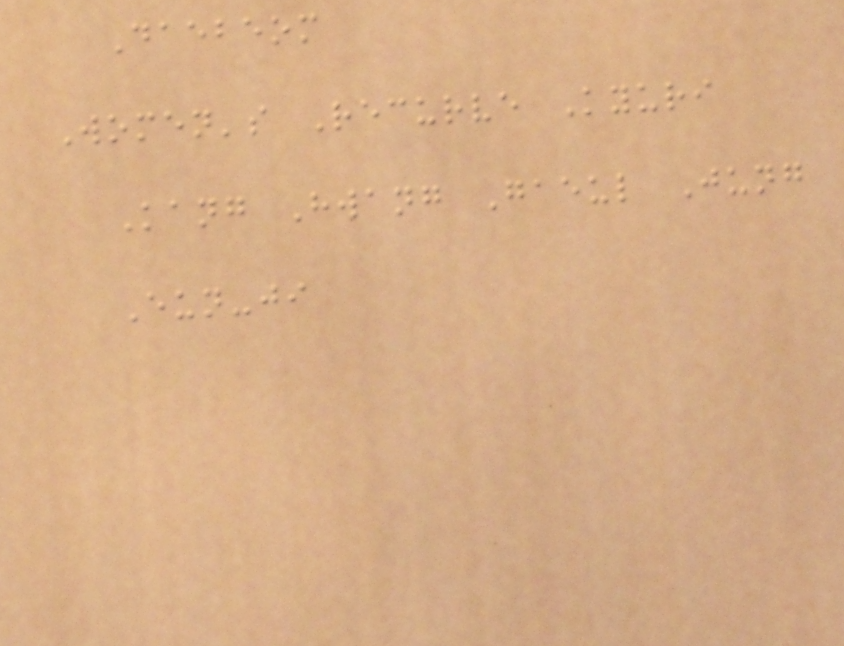Daebeom
Women's Recurve Kyuri
Kang Hwang Gaeul Jung
Eun-ji
